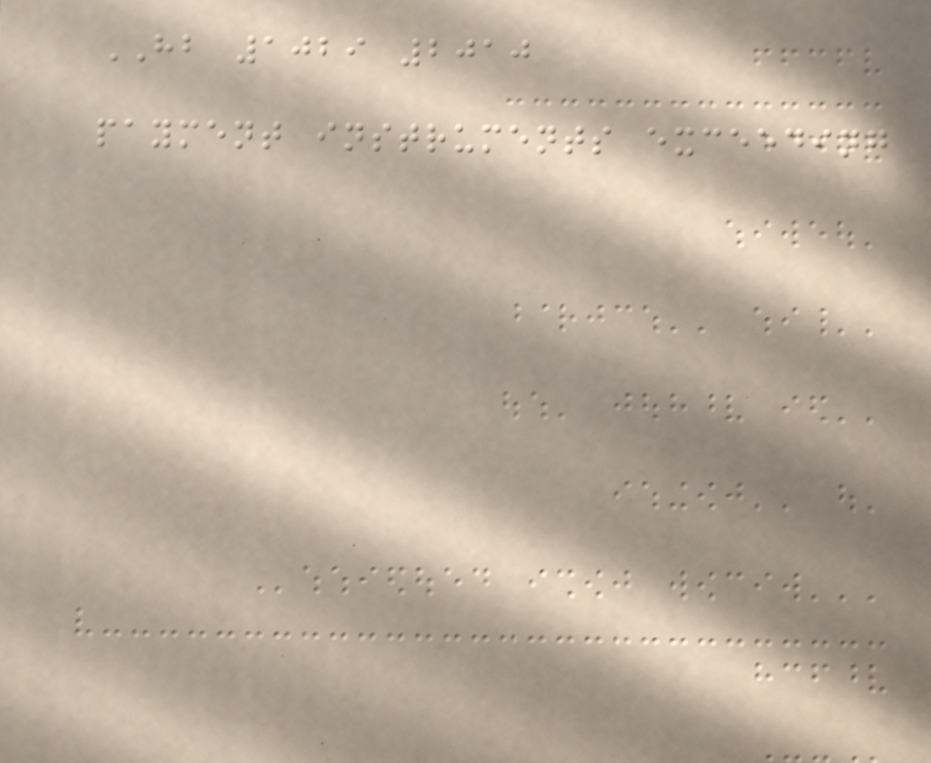HB 1029 2010
payment instruments exceeding
